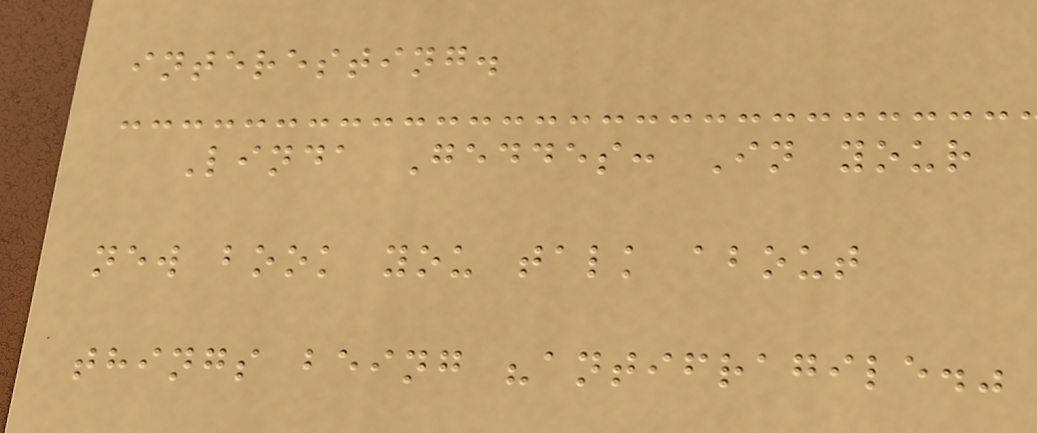interesting.
Linda Geddes: In your
new book you talk about
things being "antifragile."
